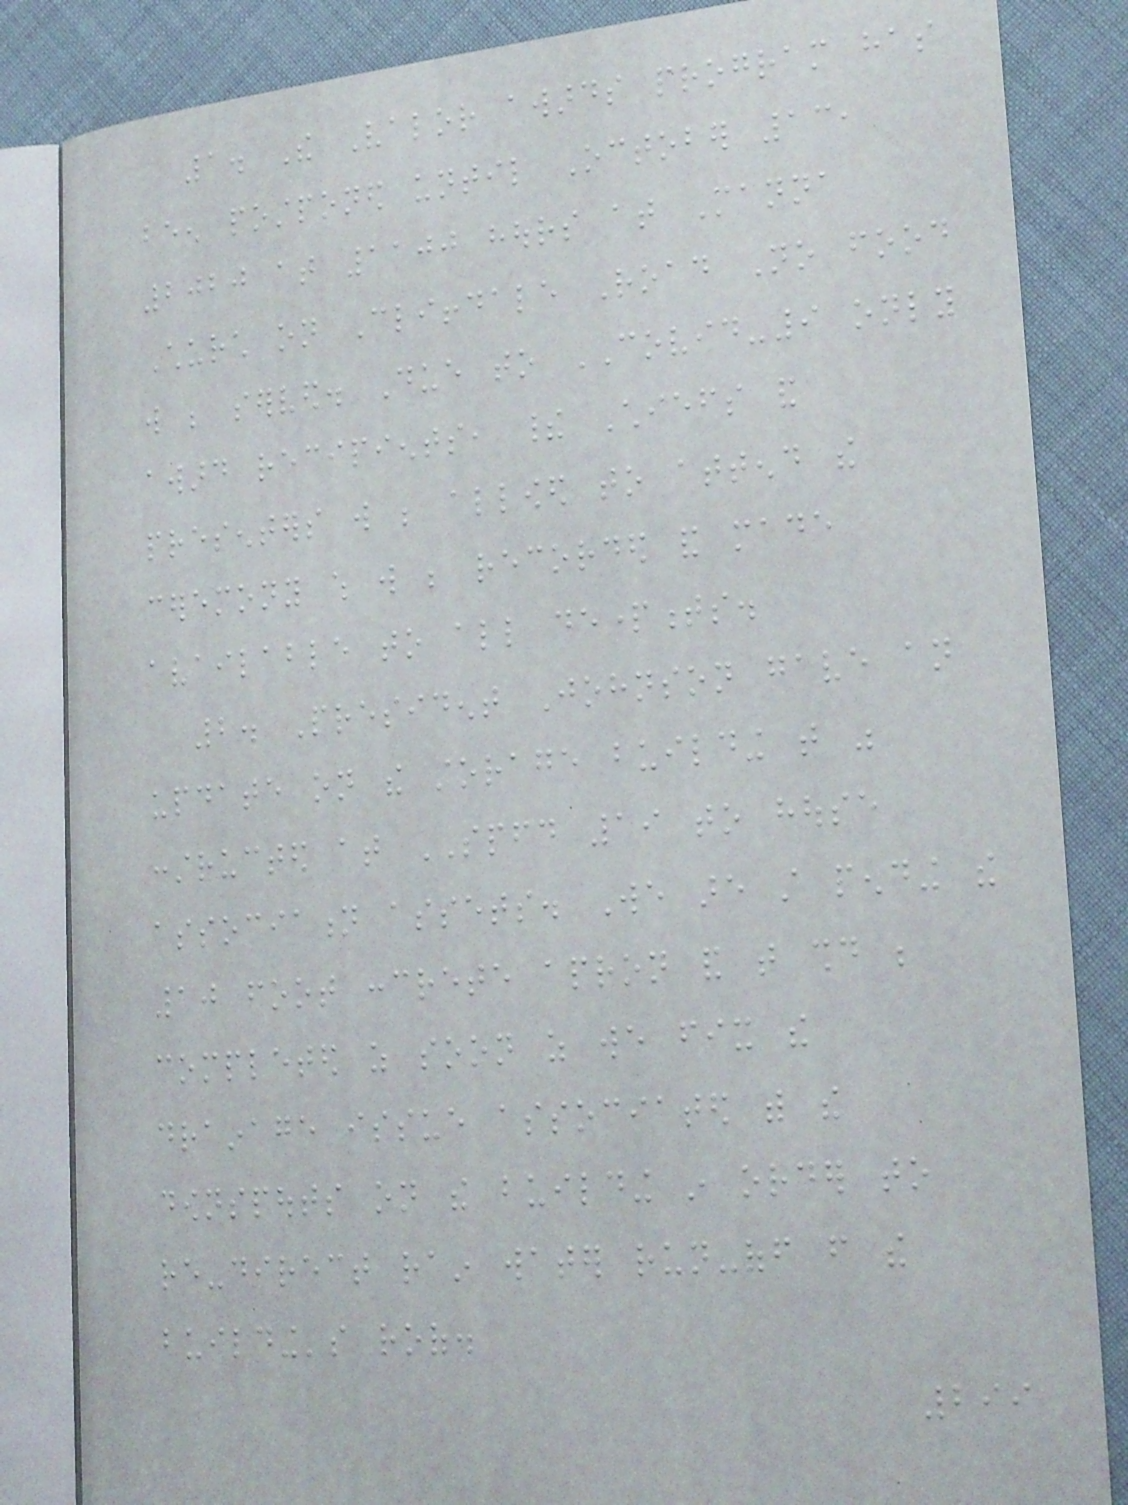1. The Valor awards program has
been postponed until October 13,
2020 at 1100 hours at Manna
Church on Cliffdale Road No food
will be served. Due to COVID-9 only
award recipients, their Chiefs and
presenters will be allowed to attend the
ceremony which will be recorded and made
available to all departments.
2. President Johnson gave an
update on the storage building that was
constructed at SPFD 19 to house
association assets. We are still pending the
10 foot concrete apron and that should be
completed as soon as we fix the
drainage issue associated with the
downspouts on the building in order to
re-direct rain water run-off from the
building's roof.
299
